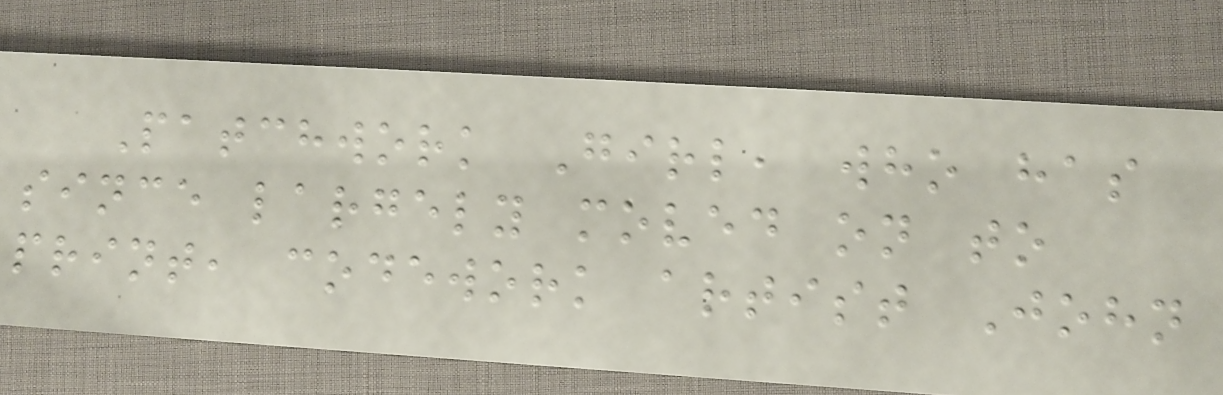Patchwork Girl, who has
since largely moved on to
print, codework artist John
